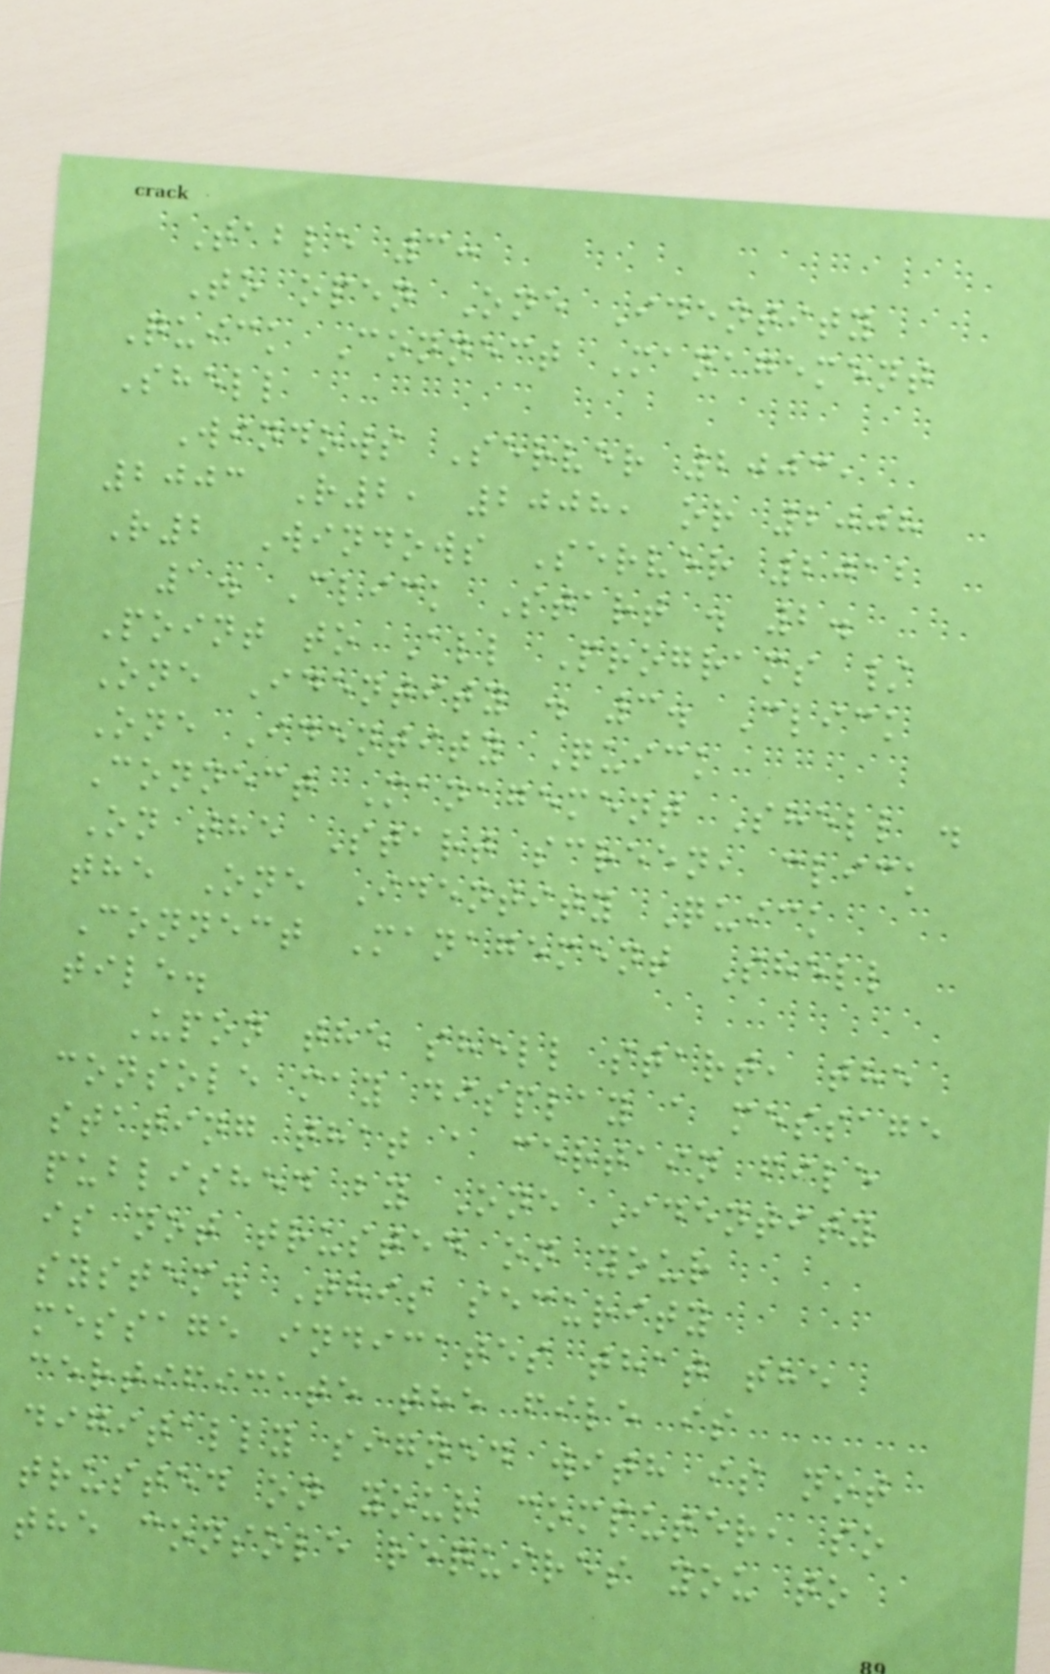Table 3:
To open One Identity
Quick Connect Management
Shell
Windows Server 2003,
2003 R2, 2008, or 2008
R2 Windows Server 2012
1. Click Start . 2.
Point to All Programs /
One Identity . 3. Click
One Identity Quick
Connect Management Shell .
On the Start screen, click
the One Identity Quick
Connect Management Shell
tile.
Upon the shell start, the
console may display a message
stating that a certain file
published by One Identity
is not trusted on your
system. This security
message indicates that the
certificate the file is
digitally signed with is not
trusted on your computer, so
the console requires you to
